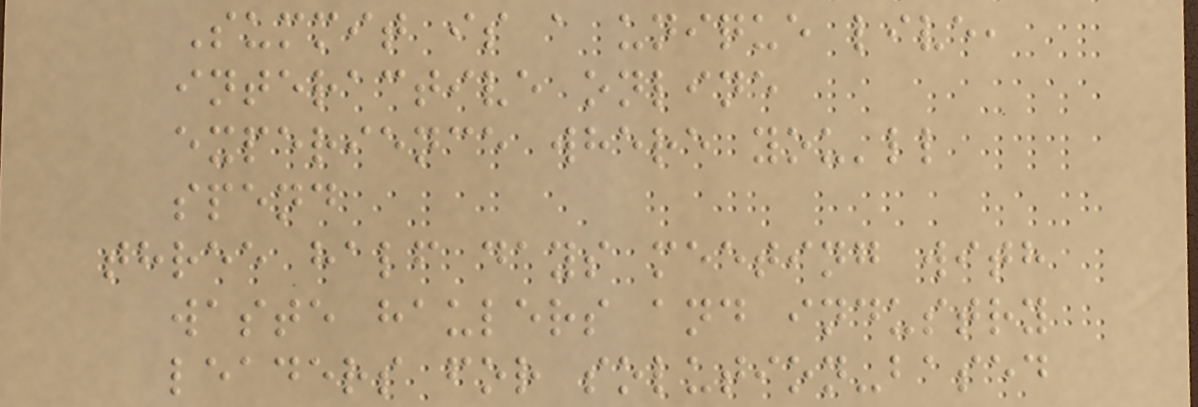Summit is a unique live,
interactive online
experience where you'll
spend
three half days meeting with
waste haulers and industry
leaders for solution-based
